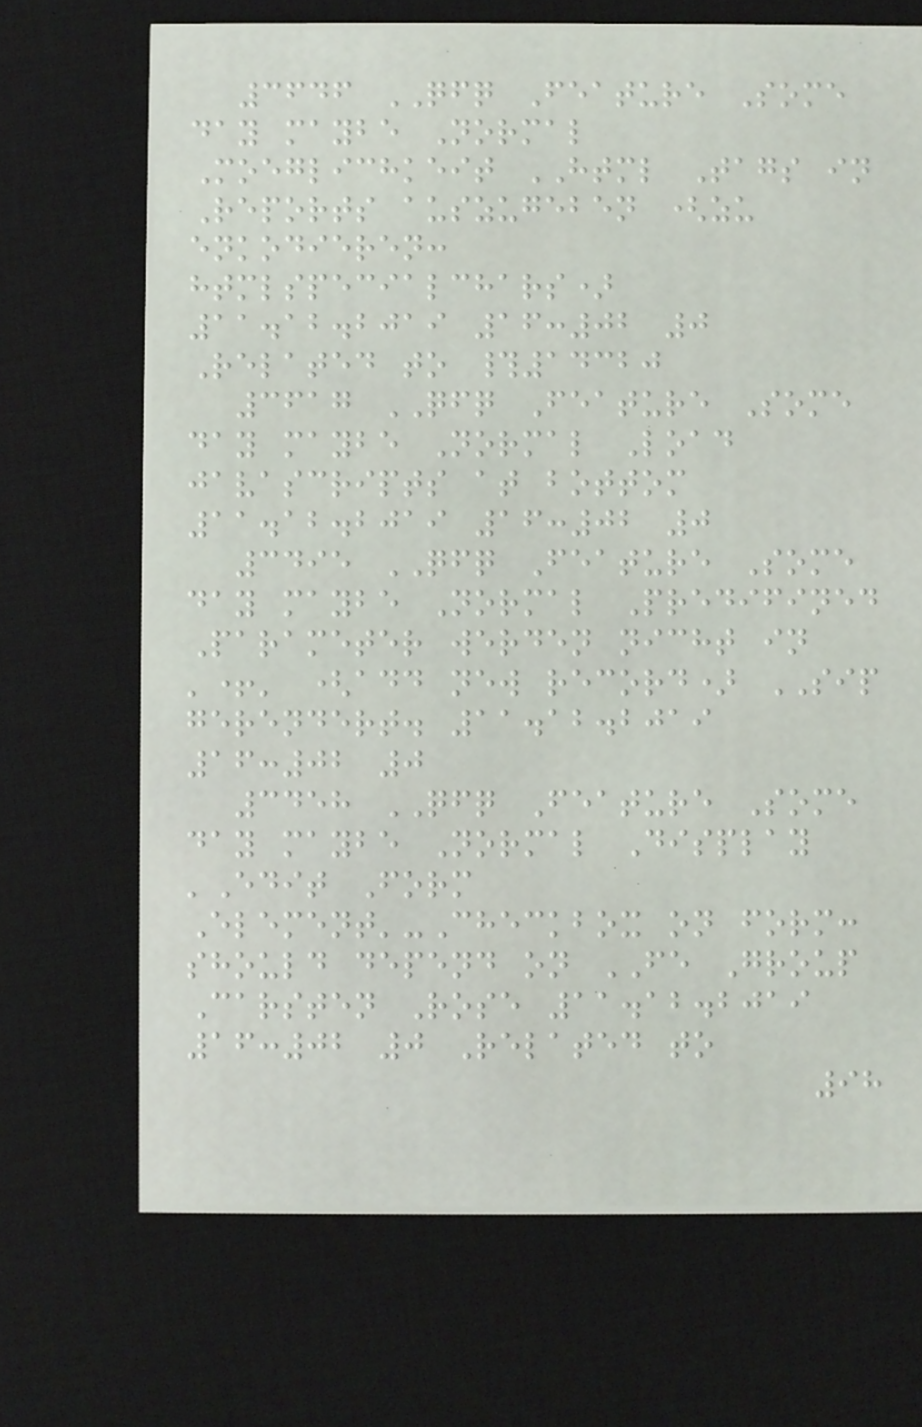3646 QFQ Feature Some
day maybe Normal
Moeglichkeit HTML Tags in
Reports auszugeben (zu
enkodieren:
htmlspecialchars)
11.12.2019 16:02 0
Related to #14320
3617 QFQ Feature Some
day maybe Normal Load
javascripts at bottom
11.12.2019 16:02 0
3495 QFQ Feature Some
day maybe Normal Predifined
Parameter werden nicht in
'+' (add new record) SIP
gerendert. 11.12.2019
16:02 0
3458 QFQ Feature Some
day maybe Normal Display
'Edit Form
Element'-Checkbox on form:
should depend on FE Group
Carsten Rose 11.12.2019
16:02 0 Related to
98
